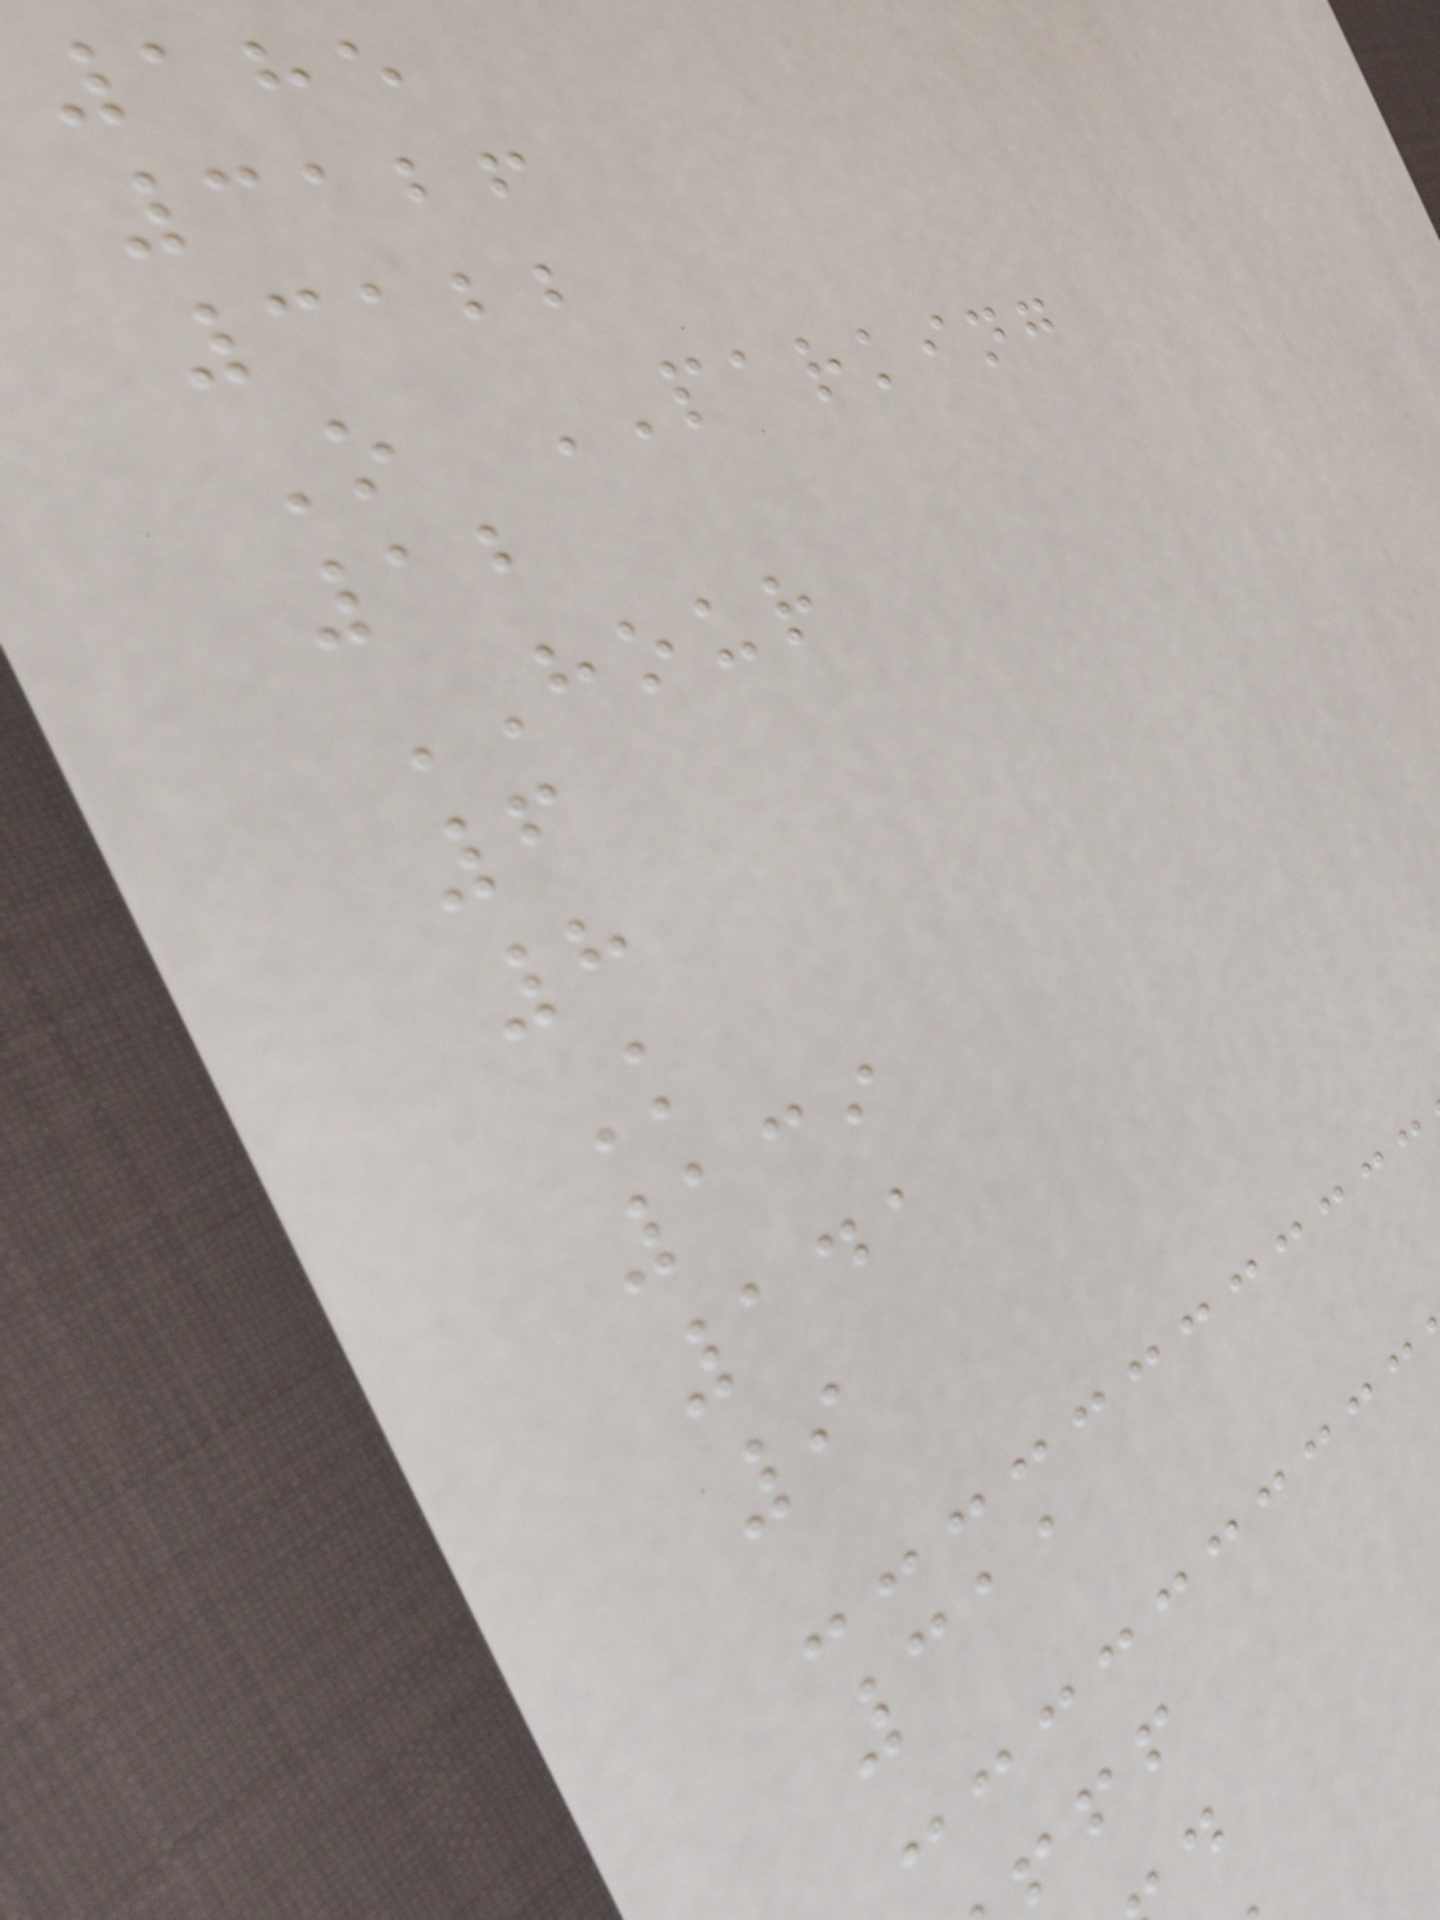185
3126
3122
O PARKING
12
HOUR
6
8
K
139
141
9
311
